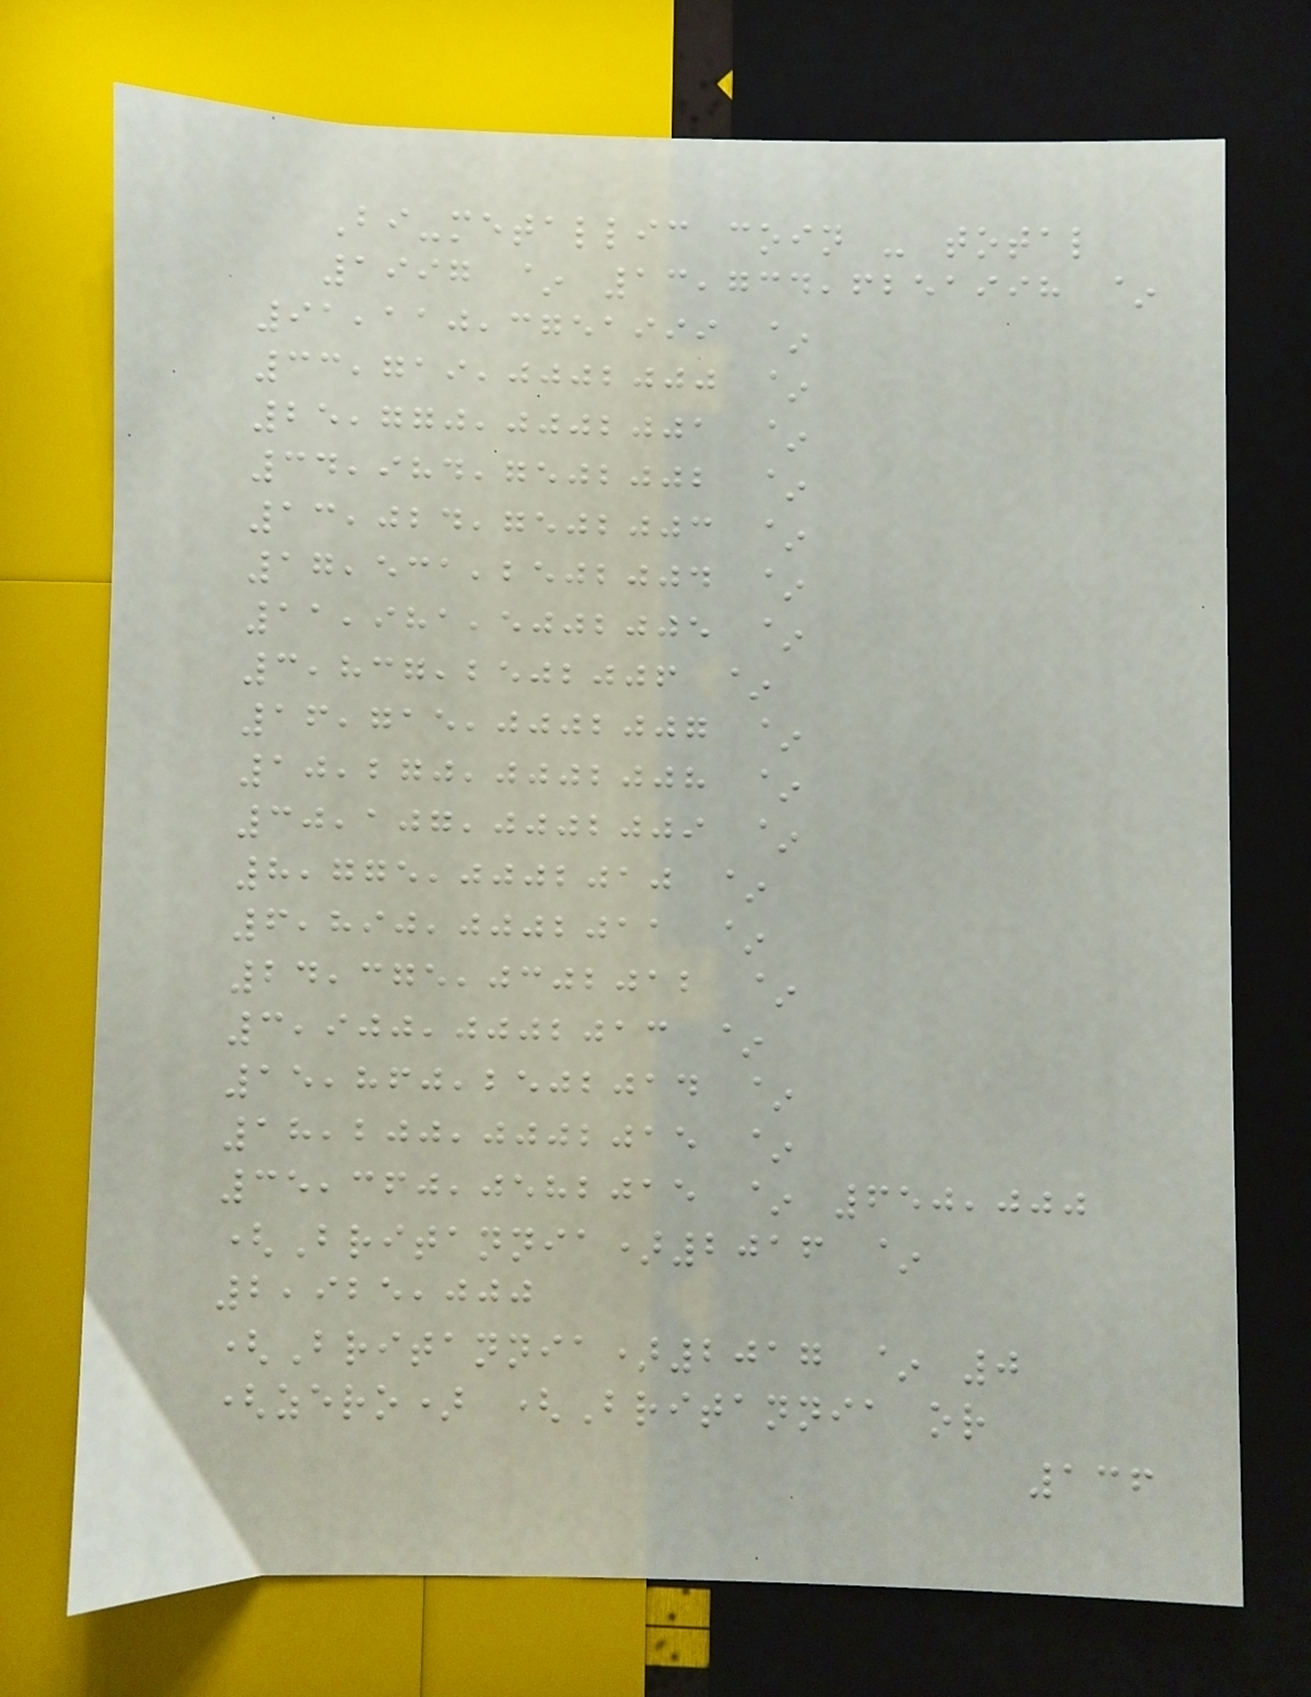Bi-metallic coin - total
1997 ~ 13,734,6251998 ~
91,110,3751999 ~
33,719,0002000 ~
25,770,0002001 ~
34,984,7502002 ~
13,024,7502003 ~
17,531,2502004 ~
11,981,5002005 ~
3,837,2502006 ~
16,715,0002007 ~
10,270,0002008 ~
30,107,0002009 ~
8,775,0002010 ~
6,890,0002011 ~
24,375,0302012 ~
3,900,0002013 ~
15,860,2502014 ~
18,200,0002015 ~
35,360,0582015 ~ 650,000
(Britannia)2016 ~
2,925,000
(Britannia)2017 ~ 0
(zero) (Britannia or
136
